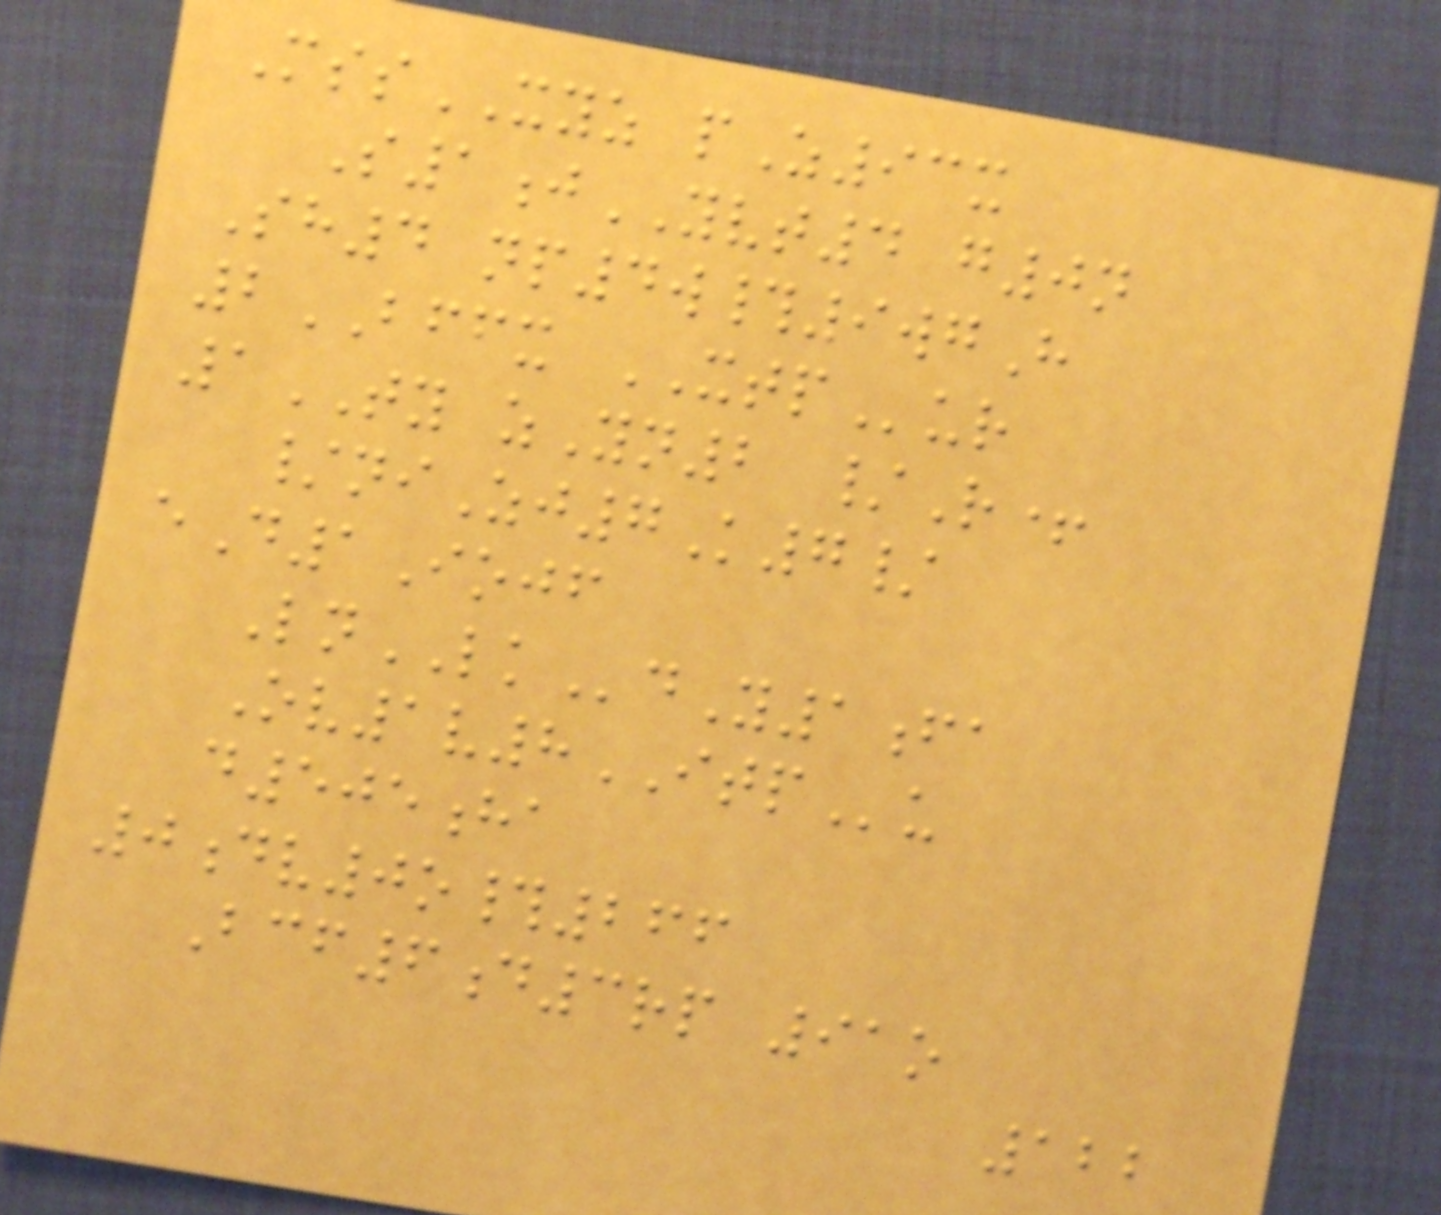MssXYZ pZ93x
S1jYVT4 g0n
Sh4 np4w#9wgH
2BFFX XTPur
1TY zYn2 /R+
/niZj7K7/
eD1Iojf
LnLKdY1fa
Ov1v8ITPu
d505ha
0dv0o#266
Bcf6d3rp 91o
122
